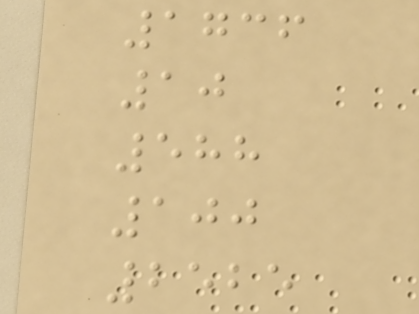1736
10
588
100
2525
